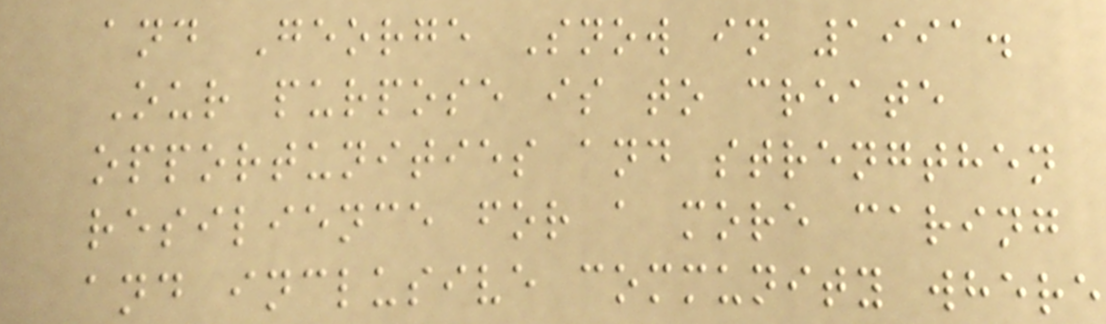and George Snow in 1991.
Our purpose is to create
opportunities and strengthen
resilience for a more caring
and inclusive community where
